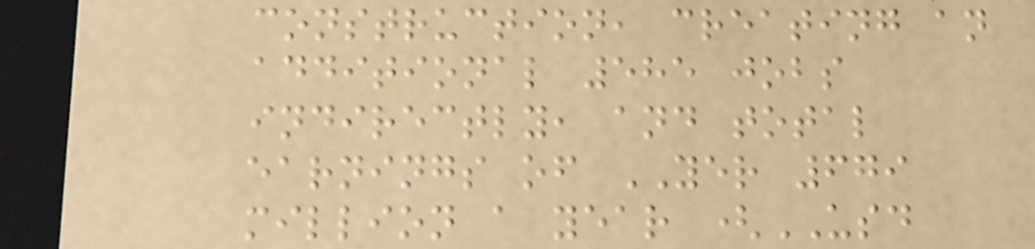construction, creating an
additional 585 jobs
indirectly, and total
earnings of YER 679
million a year (USD
